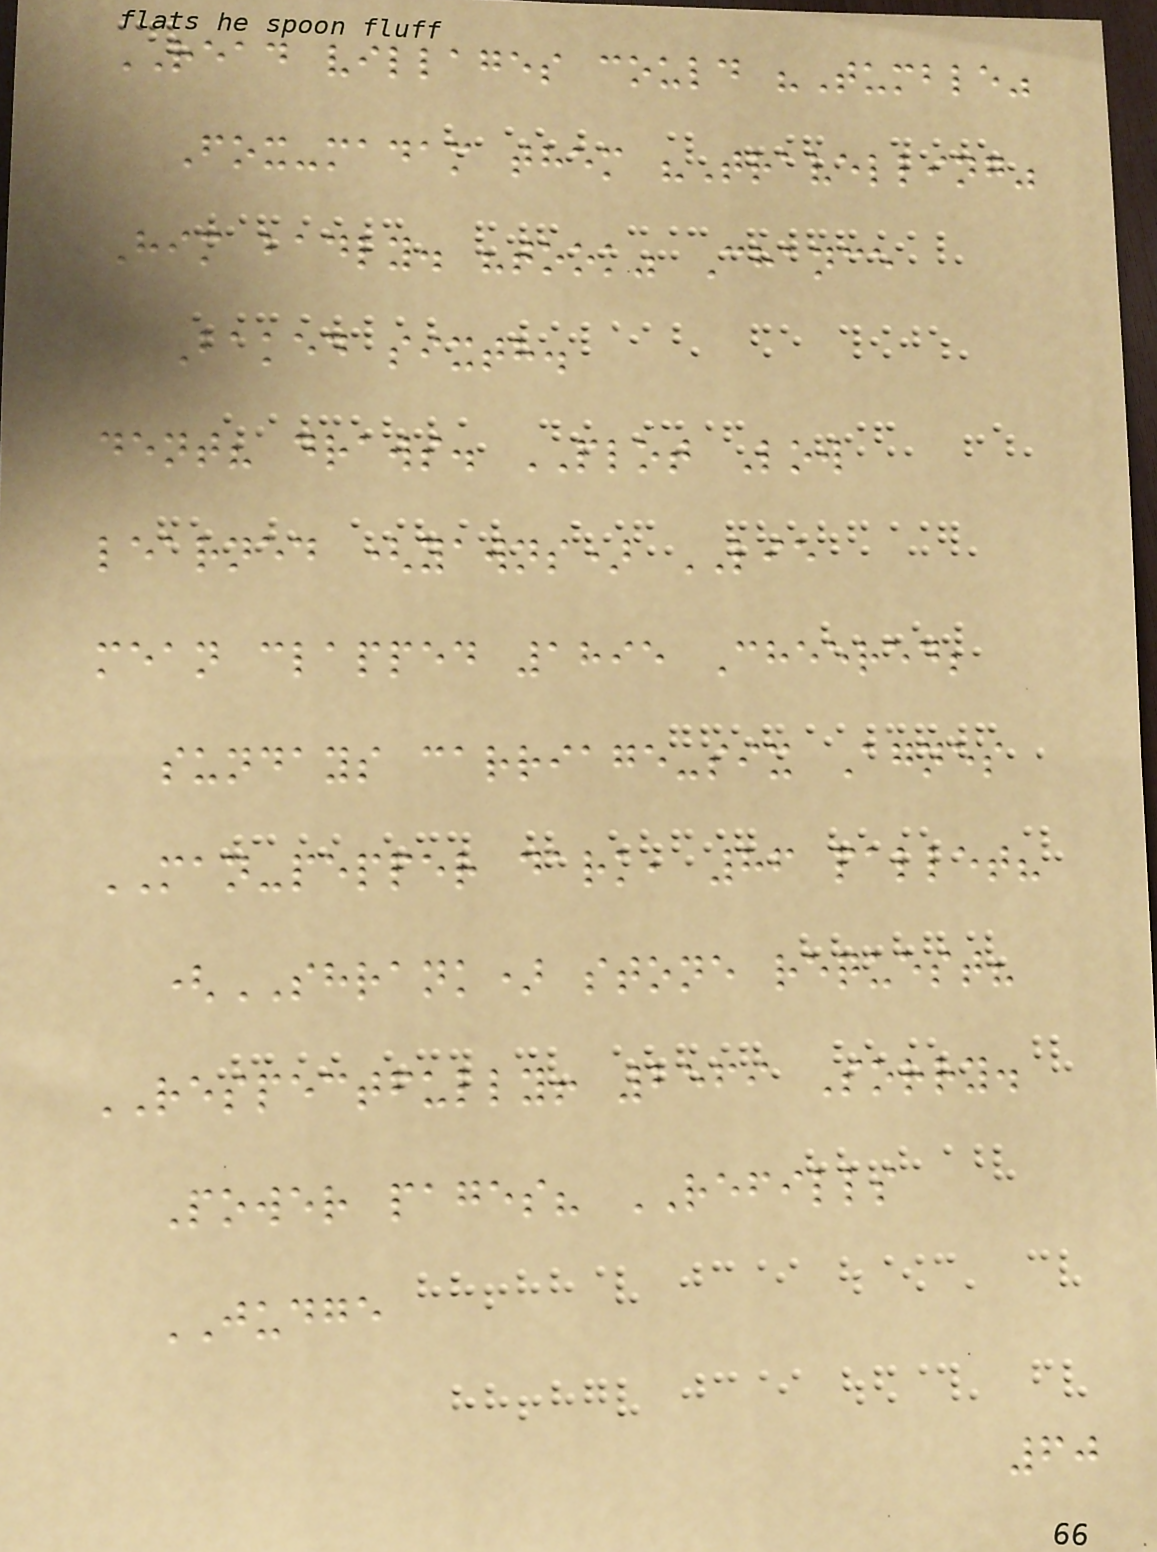READ villages could "Tumble"
Fox-madam them "Travelling"
Him badly. "took" Chance
Baked sixth.
dent? draws. PLOT Low
learned (yawns) LIE
mean clapped 1895 Cheered;
sundays carriage-six Agnes
MAN-pepper dark, 86 pallet?
(SHRANK) stone request?
RESPECTFULLY! 2569 Sorry.
Power pages? REFILLS
JUDGE
60
